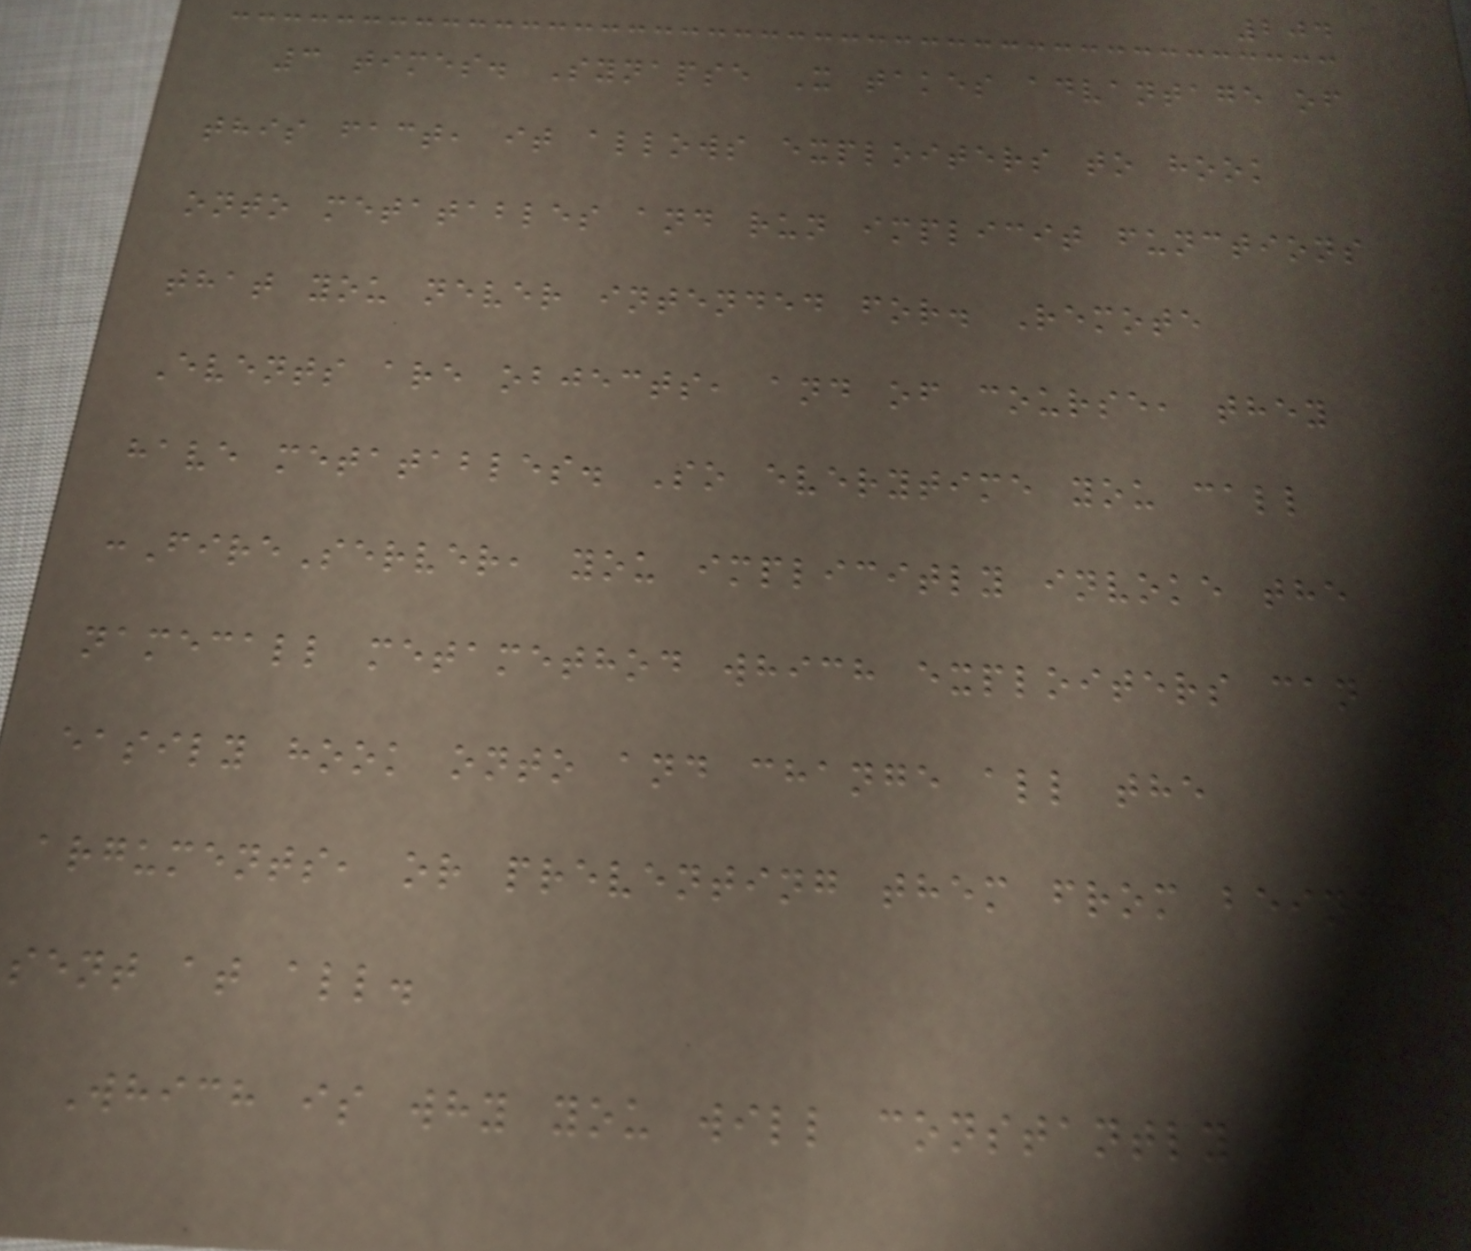204
3 times. Synapse X takes advantage of
this fact, it allows exploiters to hook
onto metatables and run implicit functions
that you never intended for. Remote
Events are objects, and of course, they
have metatables. So everytime you call
:FireServer, you implicitly invoke the
namecall metamethod which exploiters can
easily hook onto and change all the
arguments, or preventing them from being
sent at all.
Which is why you will constantly hear
